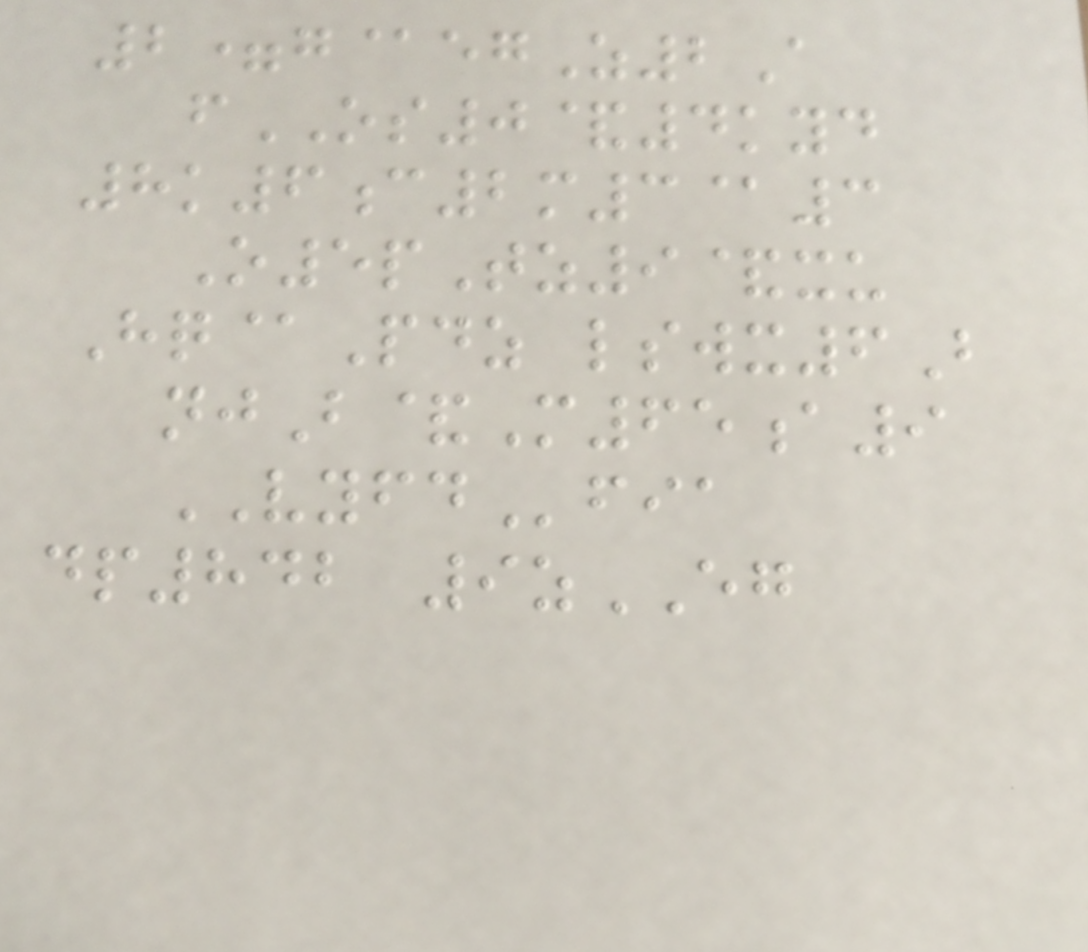2=g@egZ2A
fOS0&4kyd
8k6c2m3@3
O5pTz9&xu
Hq@Pdz lswx6B
njB&M65a9
VYFDfia
dp842 9zEG
